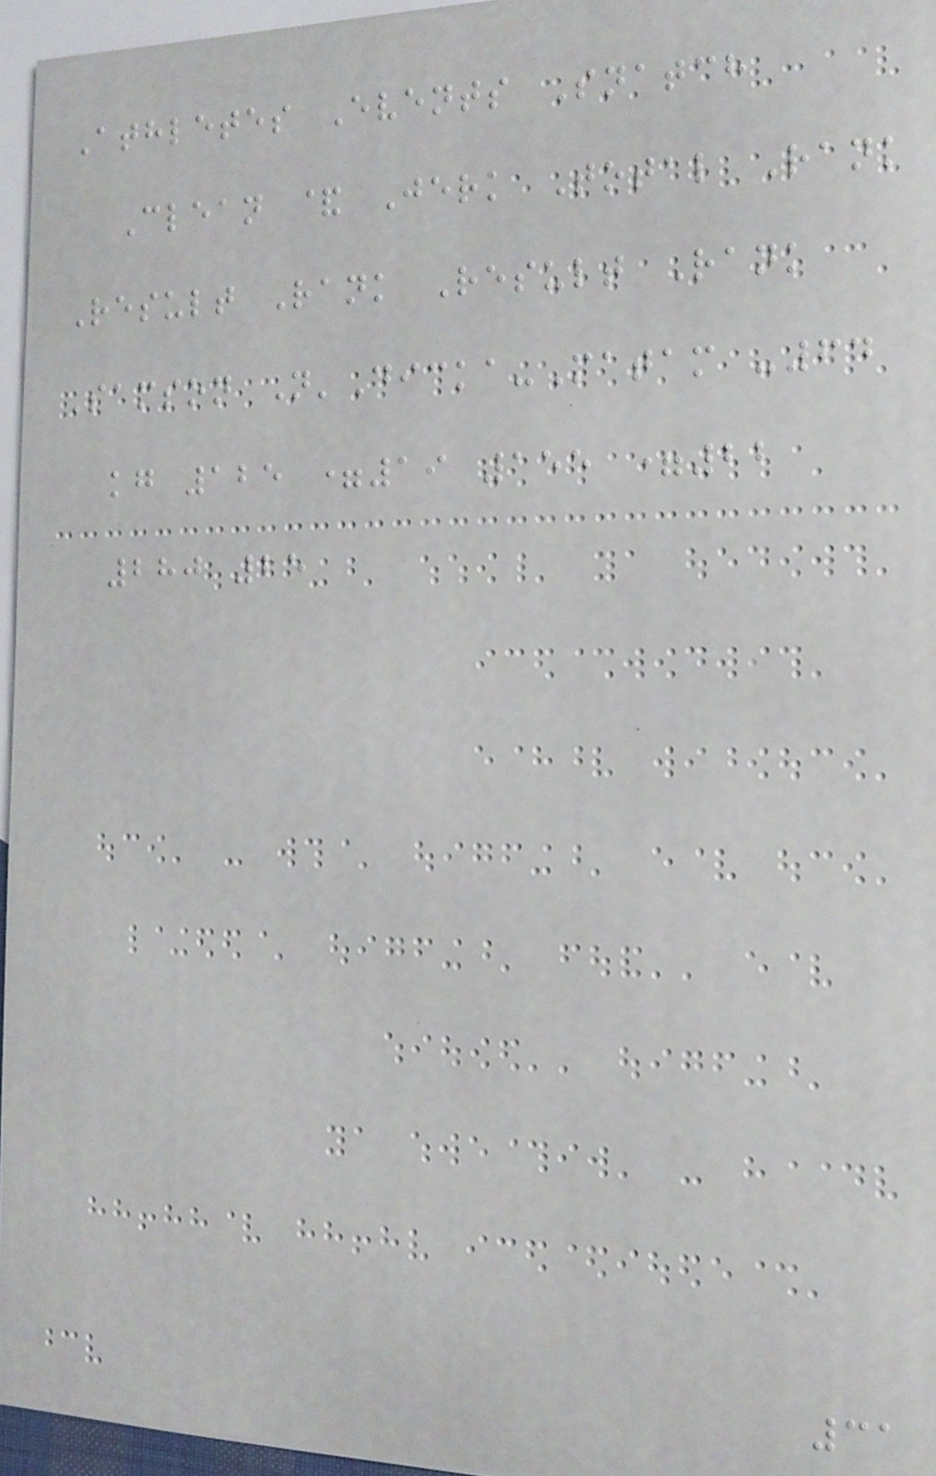Athletes Events Snatch
Clean & Jerk Total Rank
Result Rank Result Rank
Samson N'Dicka-Matam -64
kg 125 =19 155 =22
280 25
31
